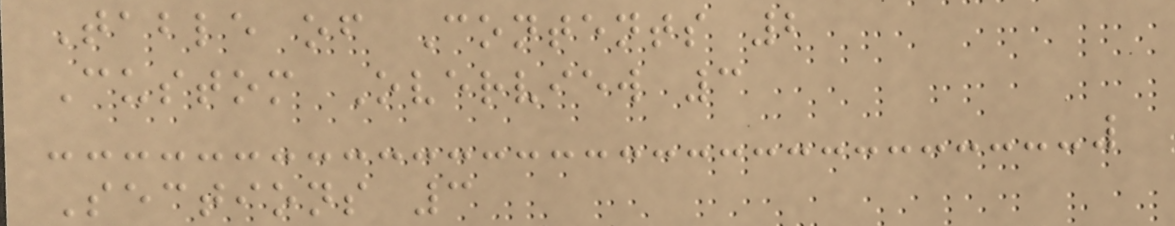Table of Contents 2
Custom Overview 3
Sections 3
